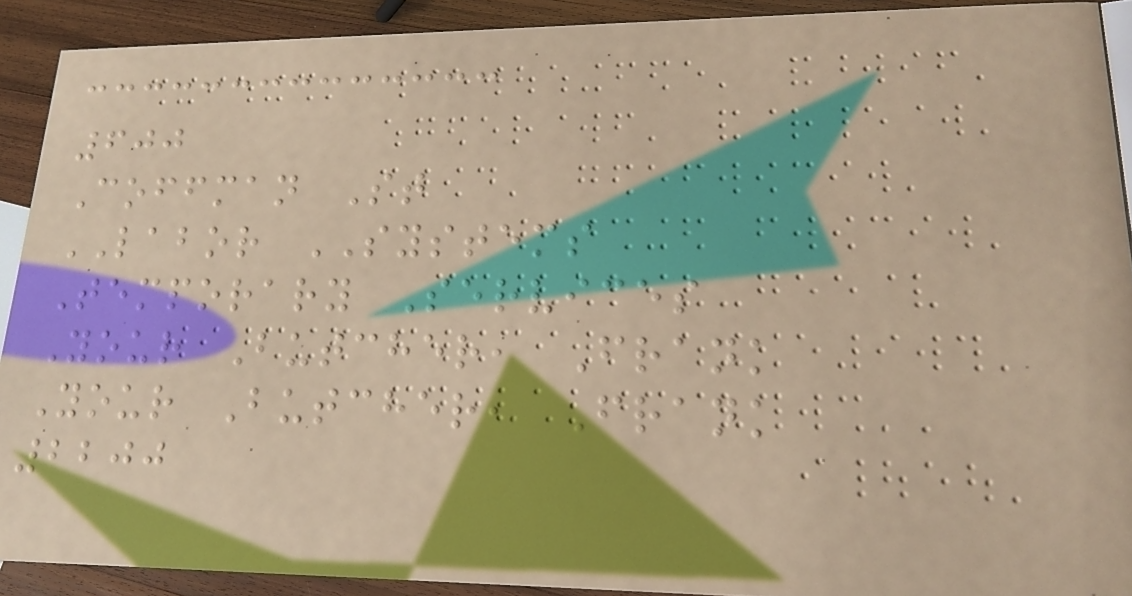600
Coffman St
LABOR SYSTEMS
Temporary Services
Your Butcher, Frank
Your Butcher, Frank
2200
